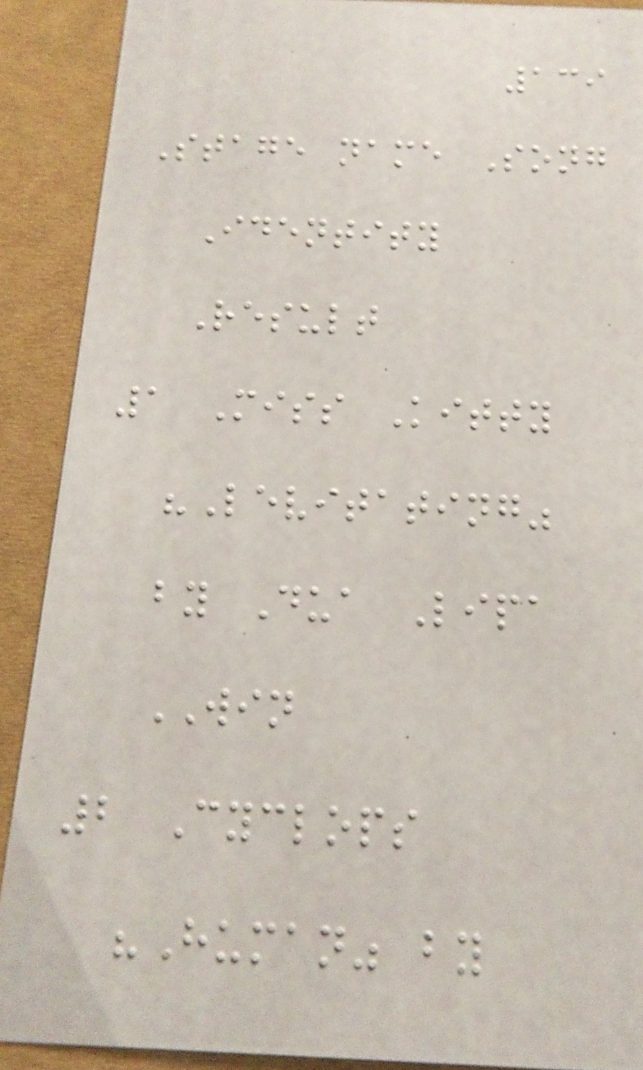139
Stage name Song
Identity
Result
1 Miss Kitty
"Levitating"
by Dua Lipa
WIN
2 Cyclops
"Human" by
